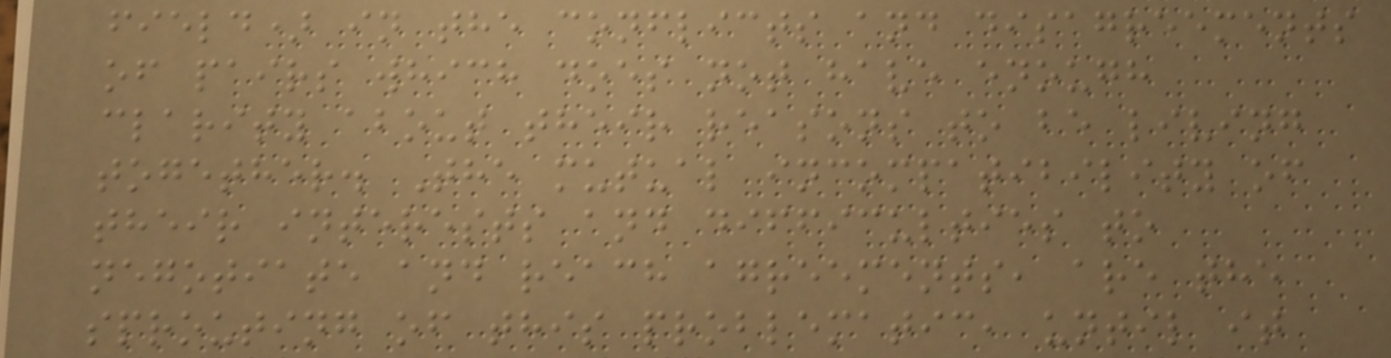field) in the conflicts and disagreements
of pairs which does not have enough
clarity about their reasons to be living
together. The mutual incompatibility of
their interests and difficulties to
negotiate and reach agreements, are the
sprouting of this problematic, until it
